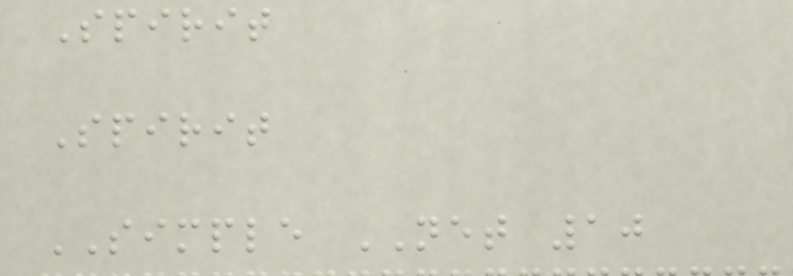Spirit
Spirit
SIMPLE NET 10
